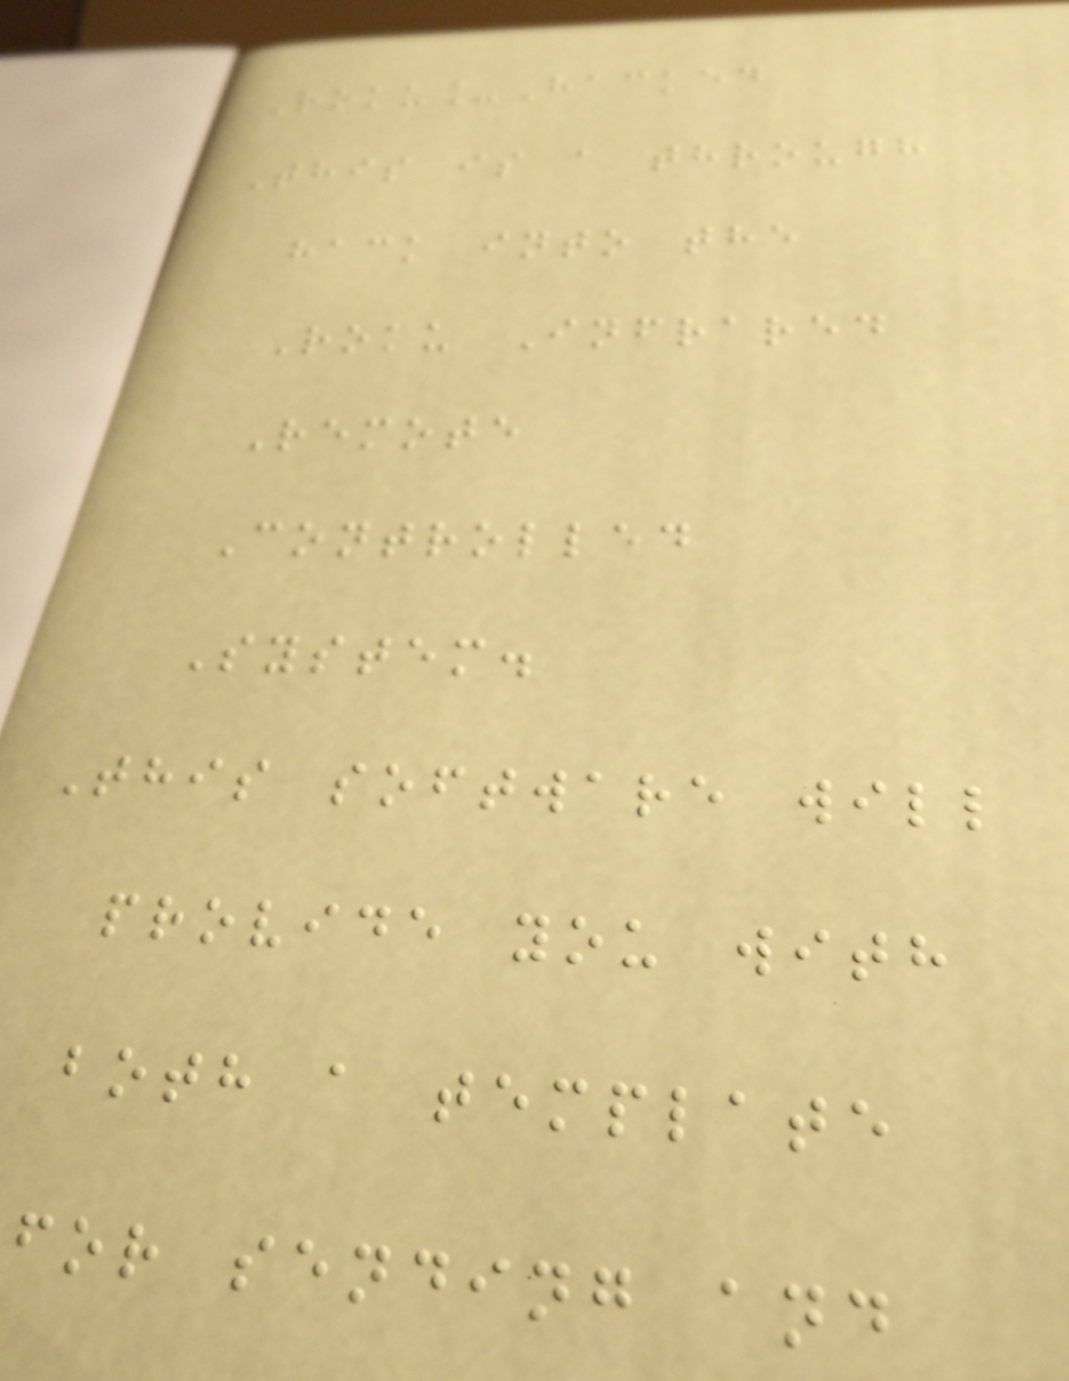Roku_Hacked
This is a through
hack into the
Roku Infrared
Remote
Controlled
System.
This software will
provide you with
both a template
for sending and
